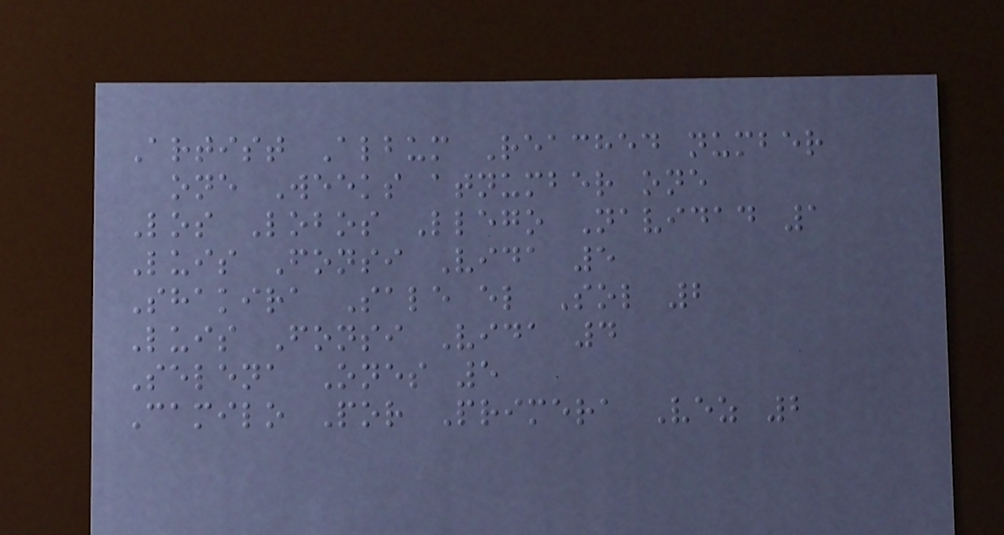Artist Album Reached number
one Weeks atnumber one
Los Lobos Llego Navidad 1
Luis Fonsi Vida 5
Shakira Sale el Sol 2
Luis Fonsi Vida 4
Selena Ones 5
Camilo Por Primera Vez 2
